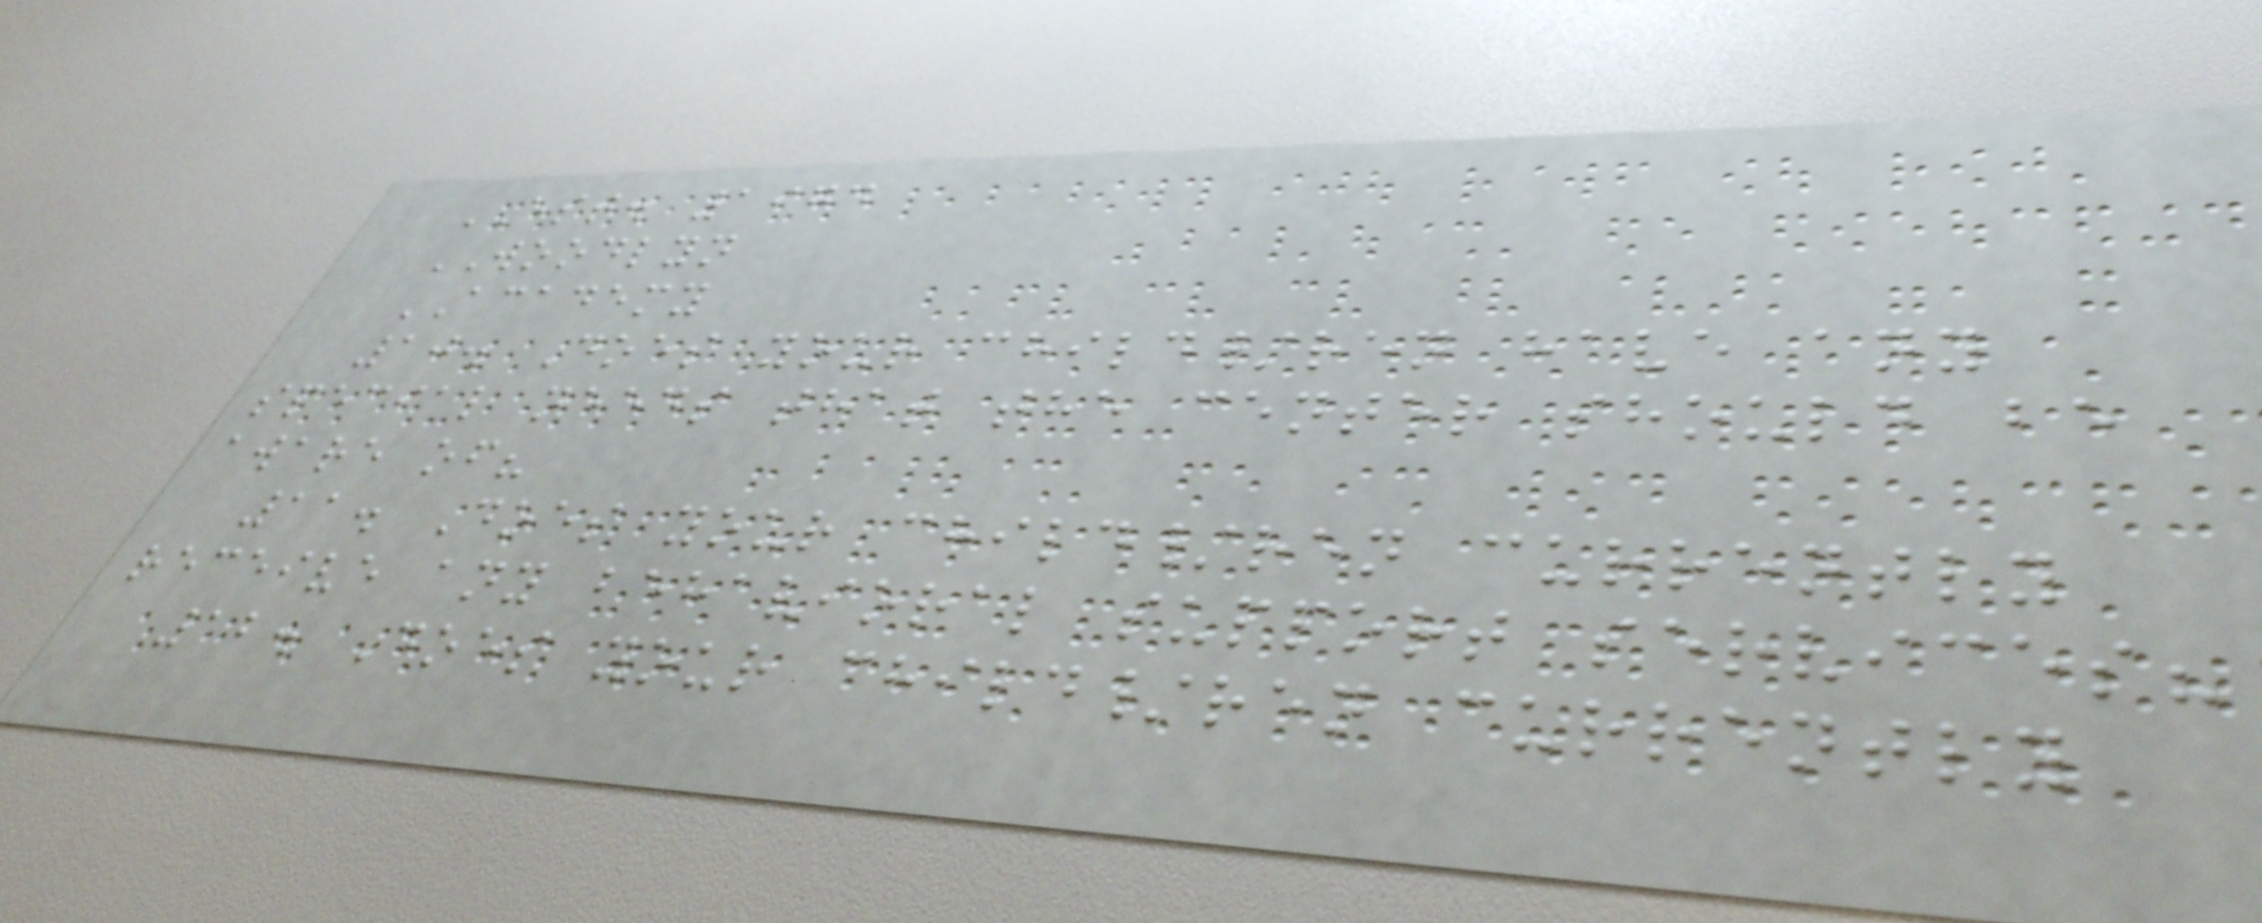EST. 1974
WOODLYN
ACADEMY
10. Does your child/ren have any
special needs that the center should be
aware of?
11. Does your child/ren currently
receive any behavioral support services?
12. Does your child/ren currently
